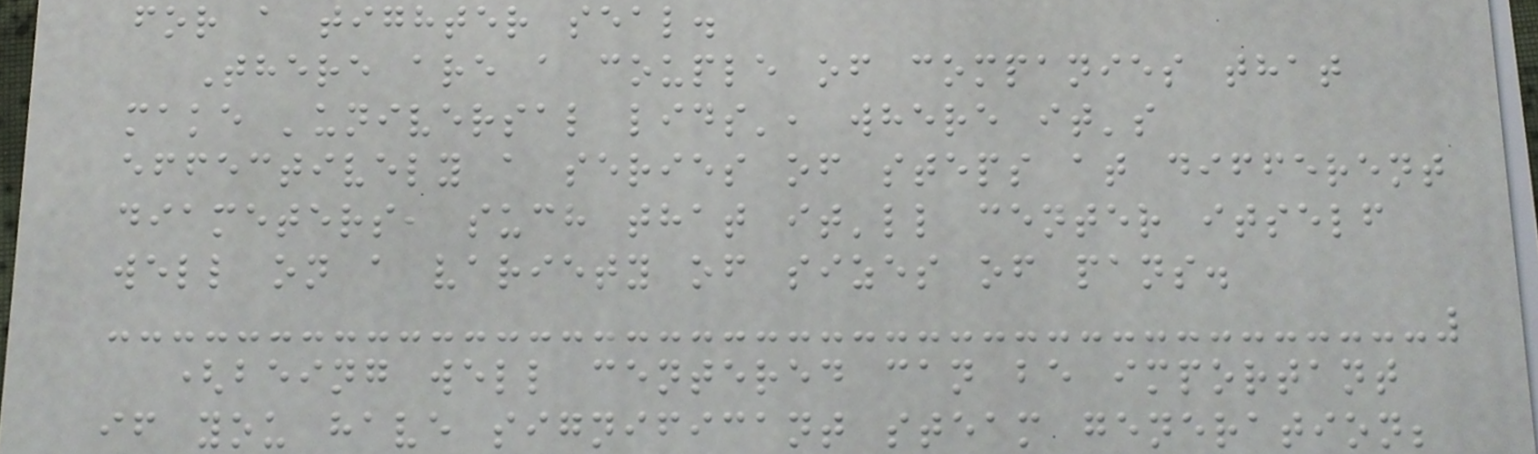for a tighter seal.
There are a couple of companies that
make 'universal lids', where it's
effectively a series of steps at different
diameters, such that it'll center itself
well on a variety of sizes of pans.
(being well centered can be important
if you have significant steam generation;
